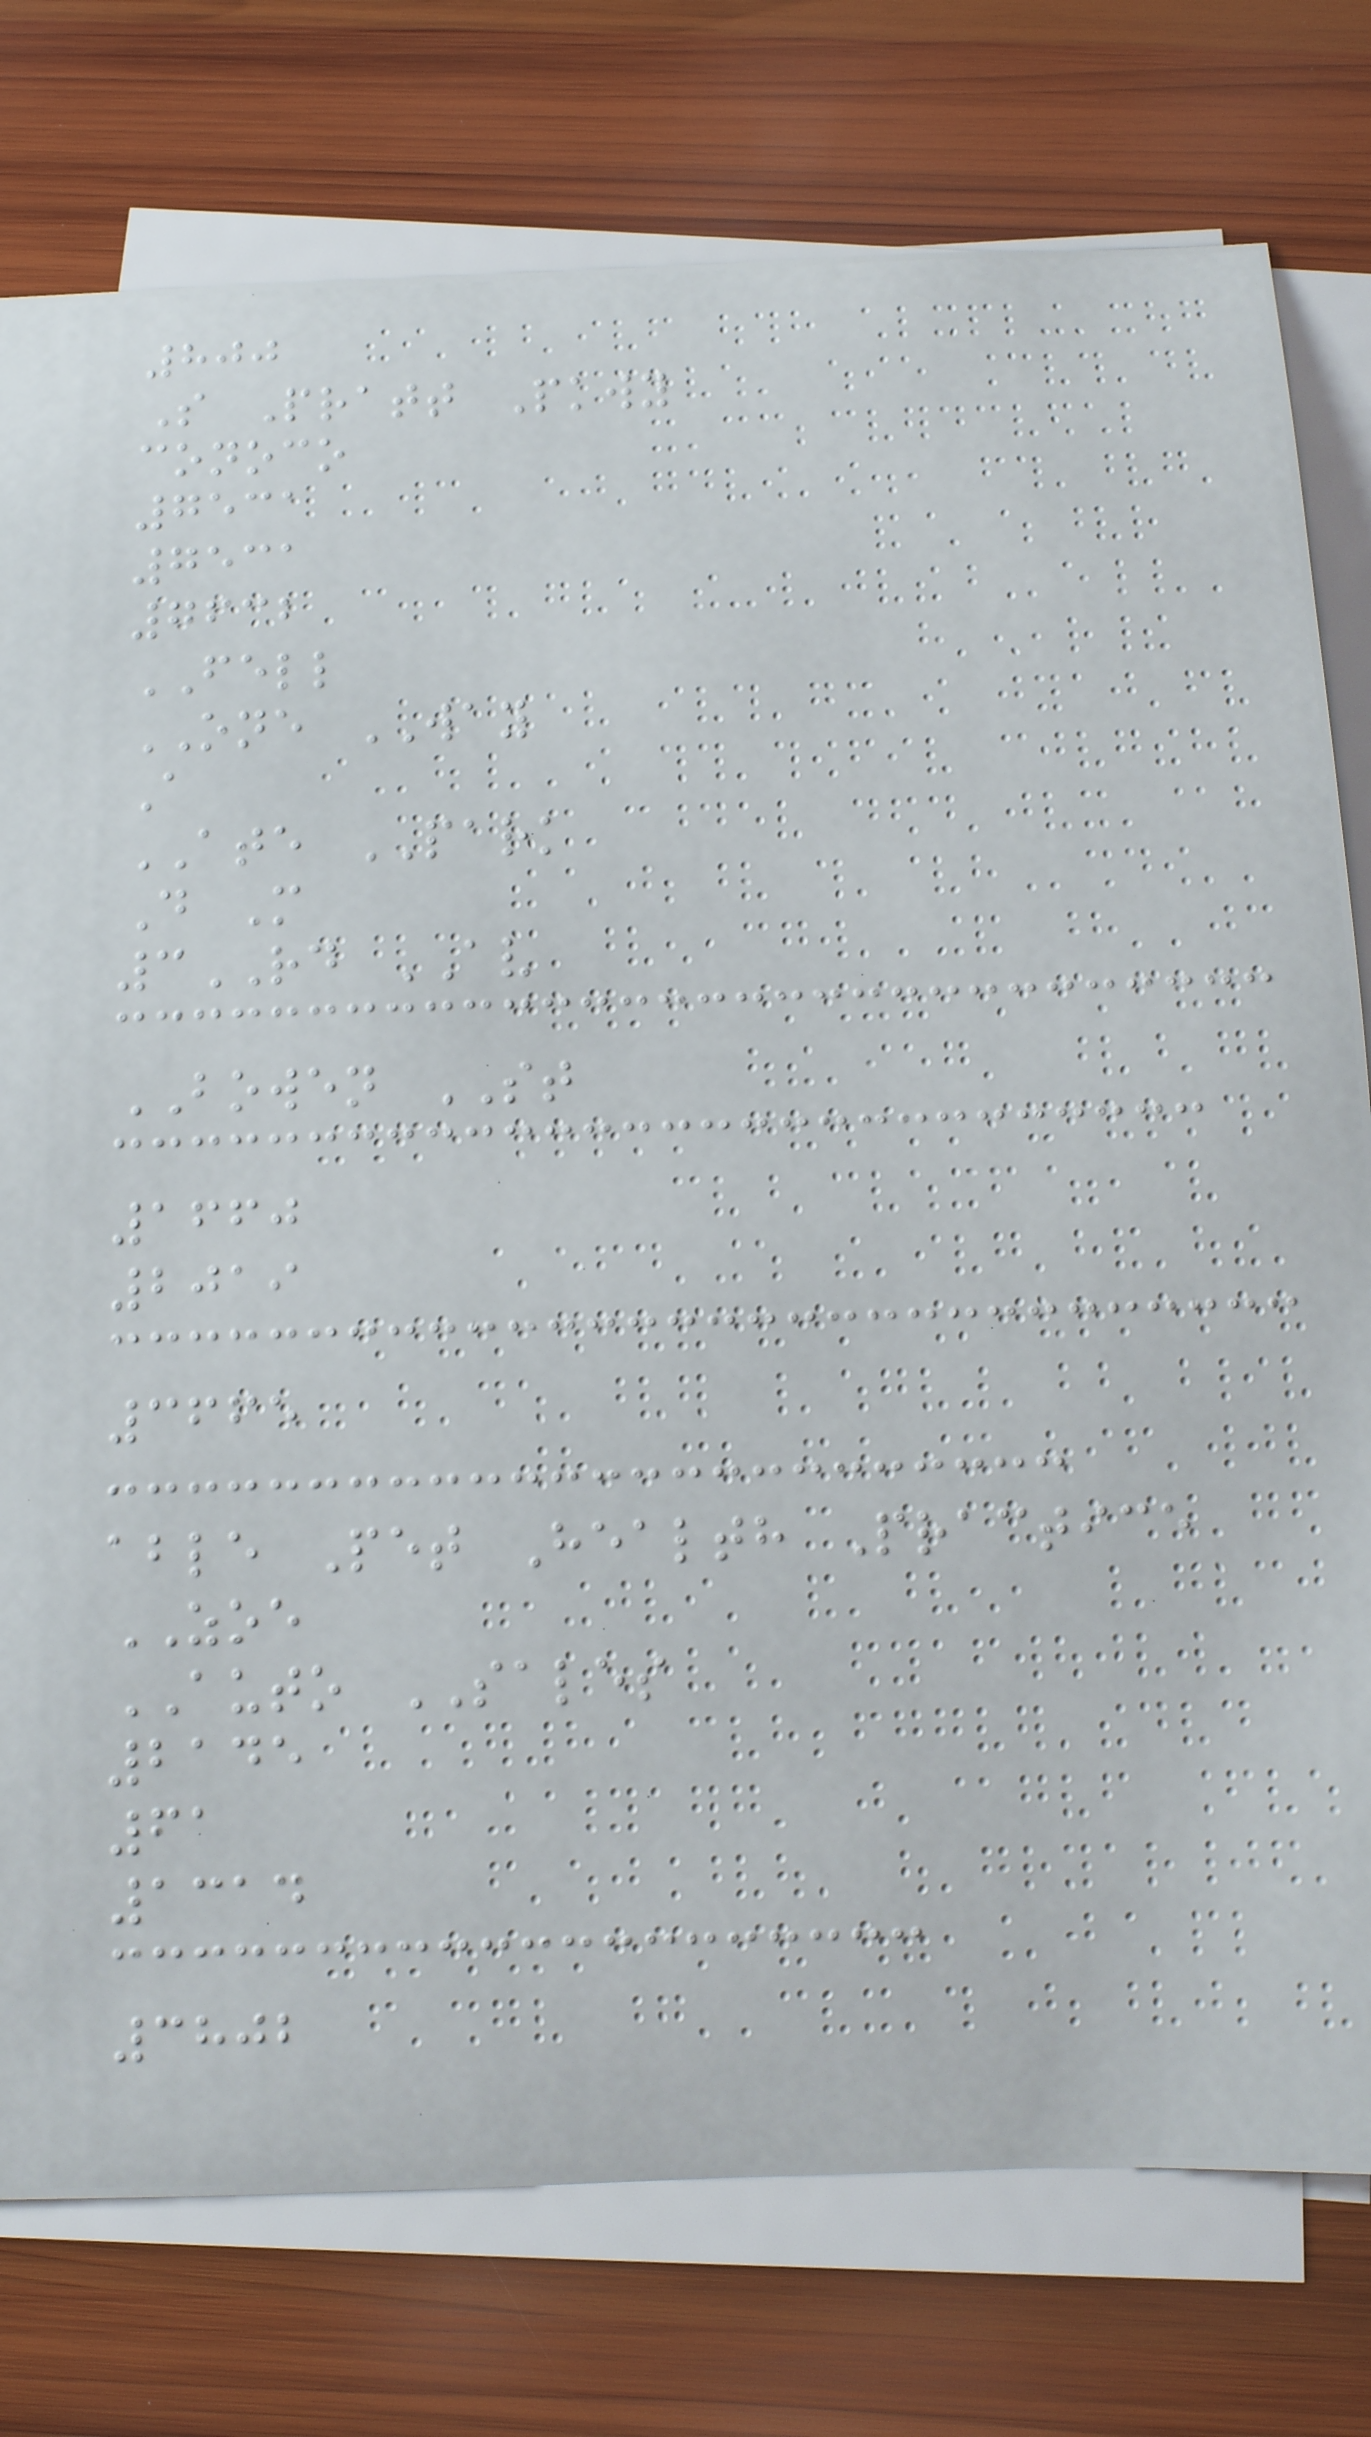800
S Pratt Pkwy
conoco
7531
7531
7632
FELL
ONE WAY
A
ATE PARK
D M
3RD AV
BOWEN ST
1660
2019
3665
able Pet Health Practice
ZOE
AUTO SALES
2145
61
1314
3802
